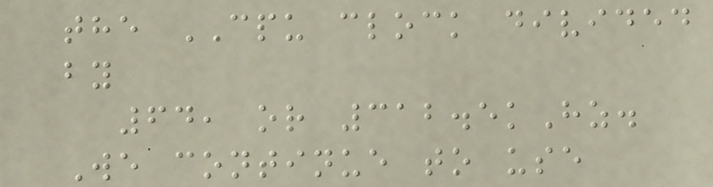the CPU clock divided
by
64, or 312.5kHz.
We continue to use
